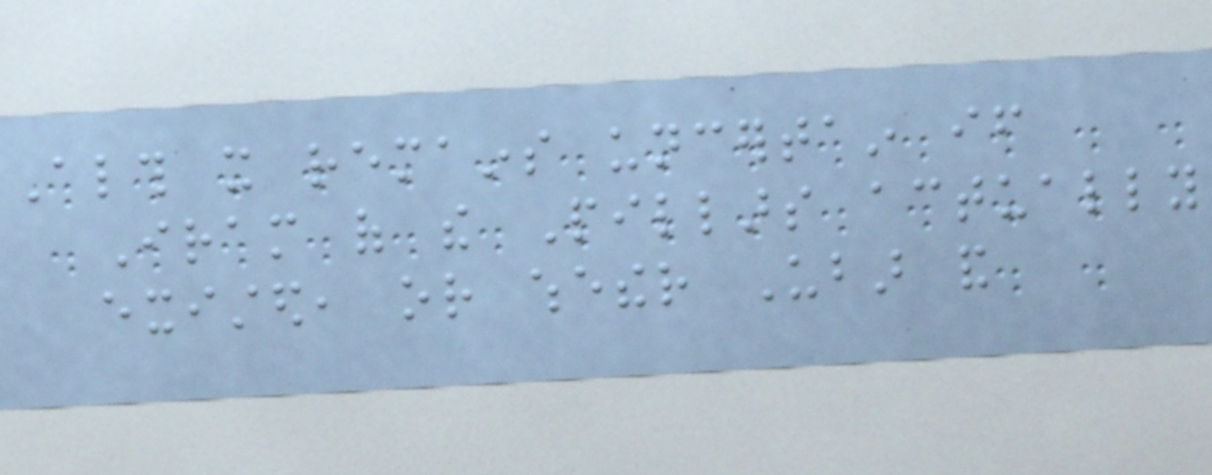Although it remains uncertain if
Iram of the Pillars actually
existed, or whether Ubar and
